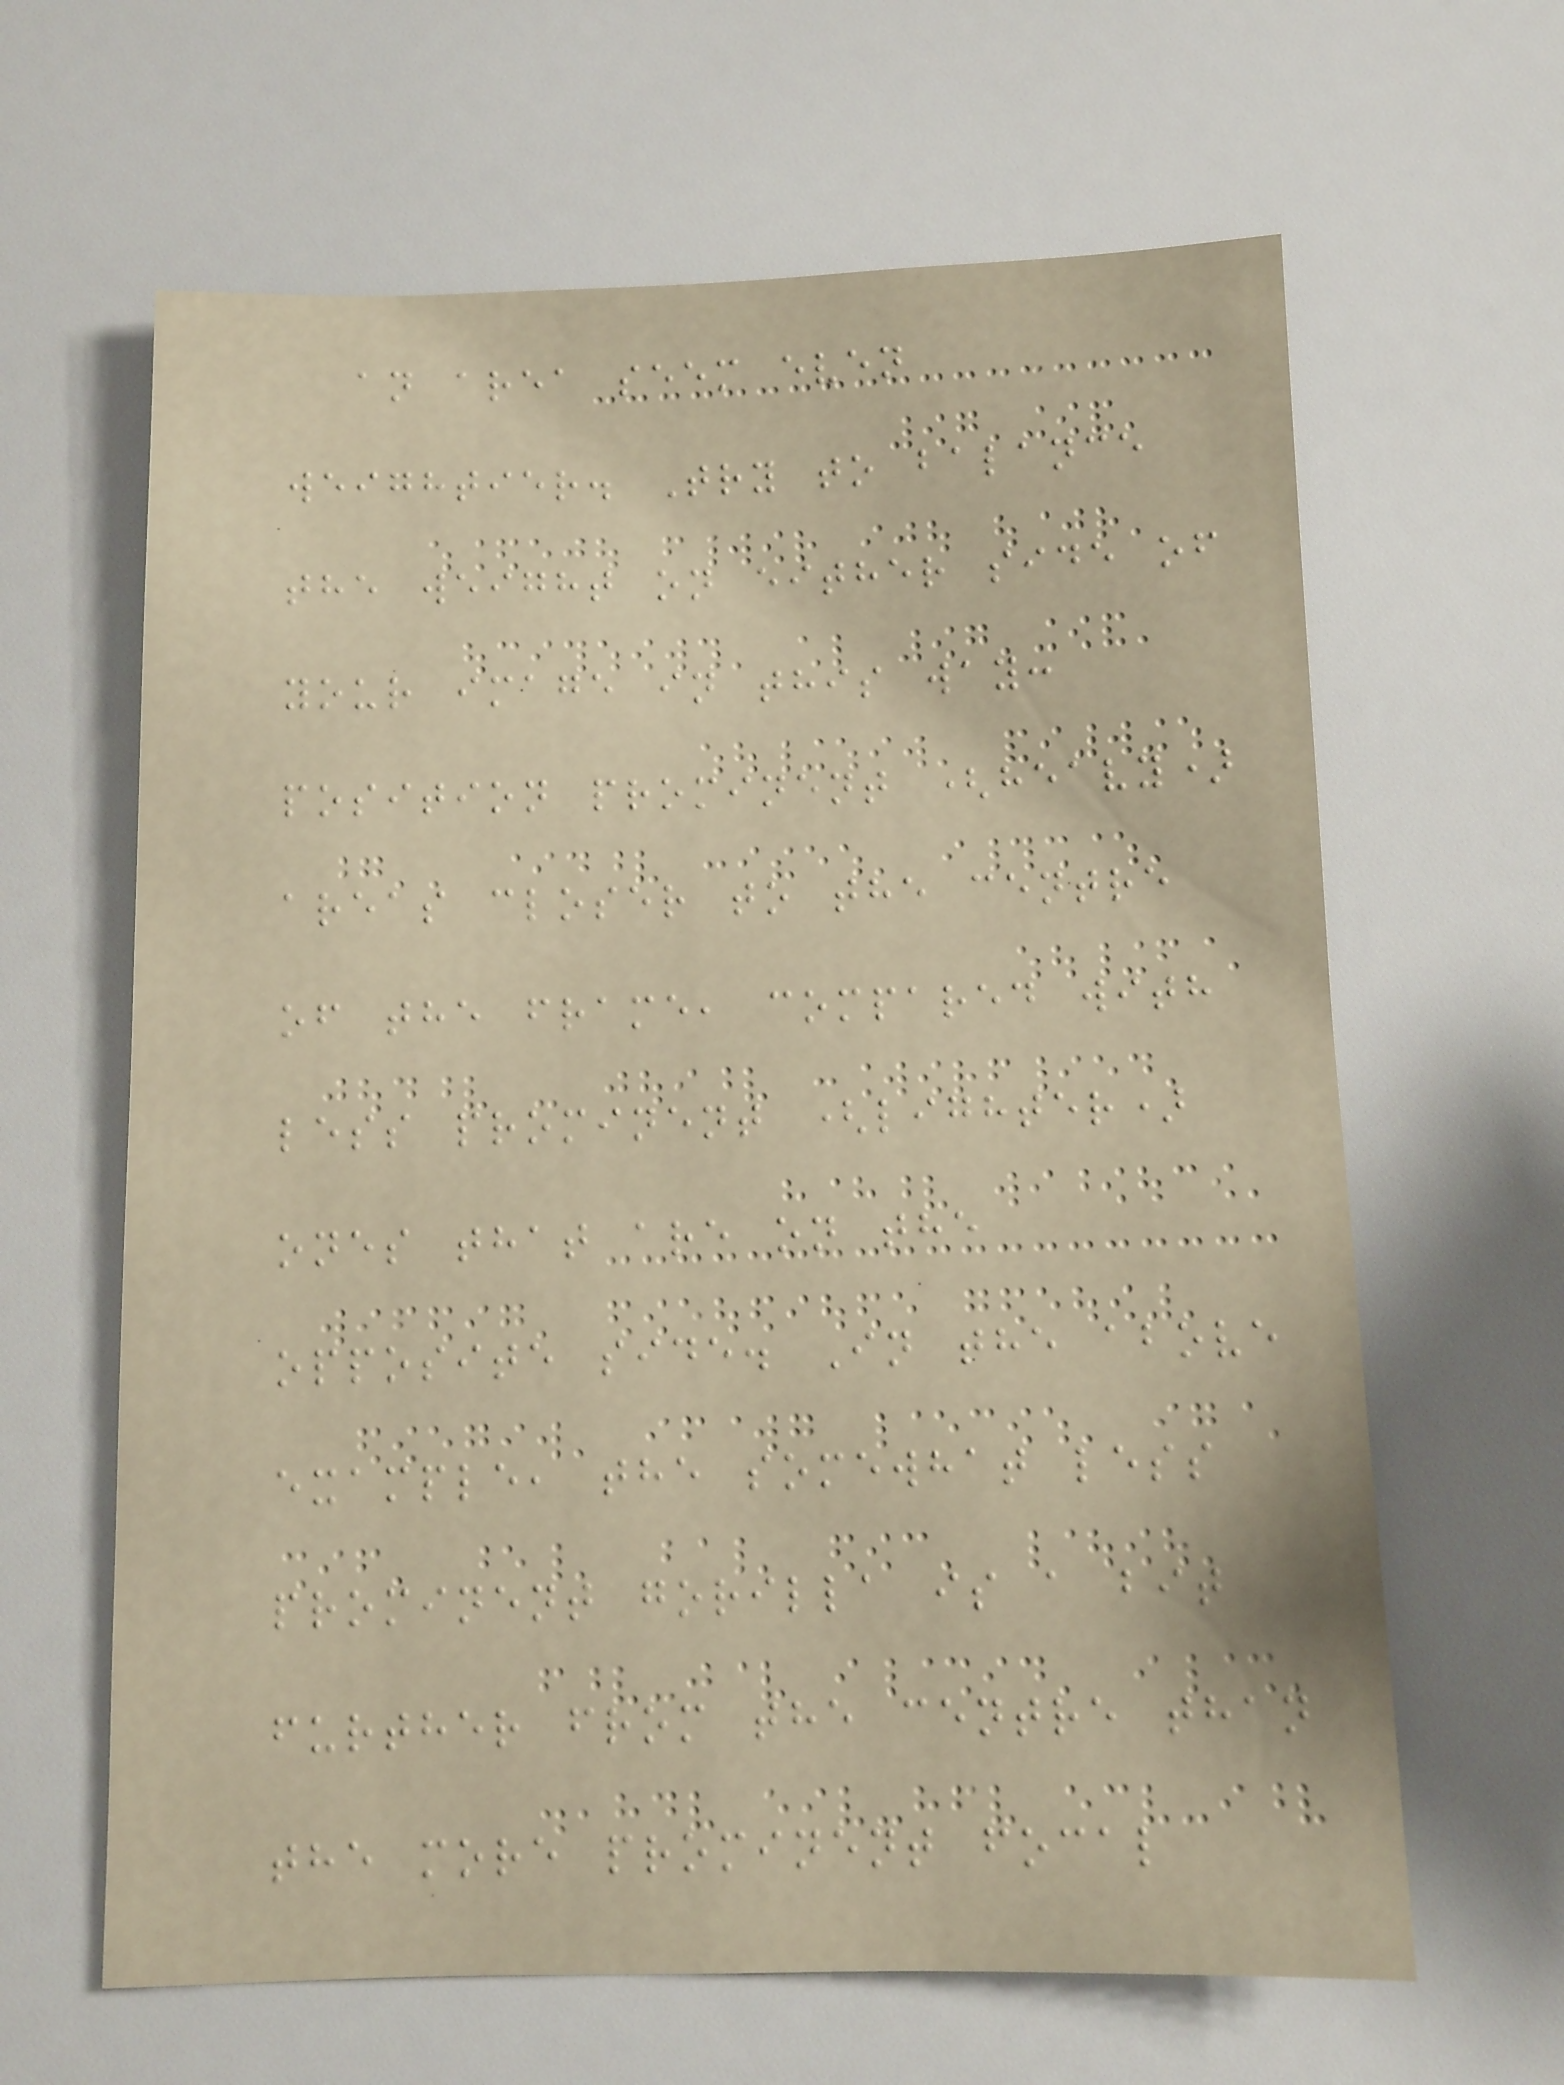an area seem even
weightier. Try to balance
the weight on either side of
your image in this way:
position prominent (heavy)
areas closer to the centre
of the frame, compared with
less prominent (lighter)
ones that are on the
opposite side. In the above
example, the somewhat less
prominent gorilla is a bit
further from the centre than
the more prominent focal
